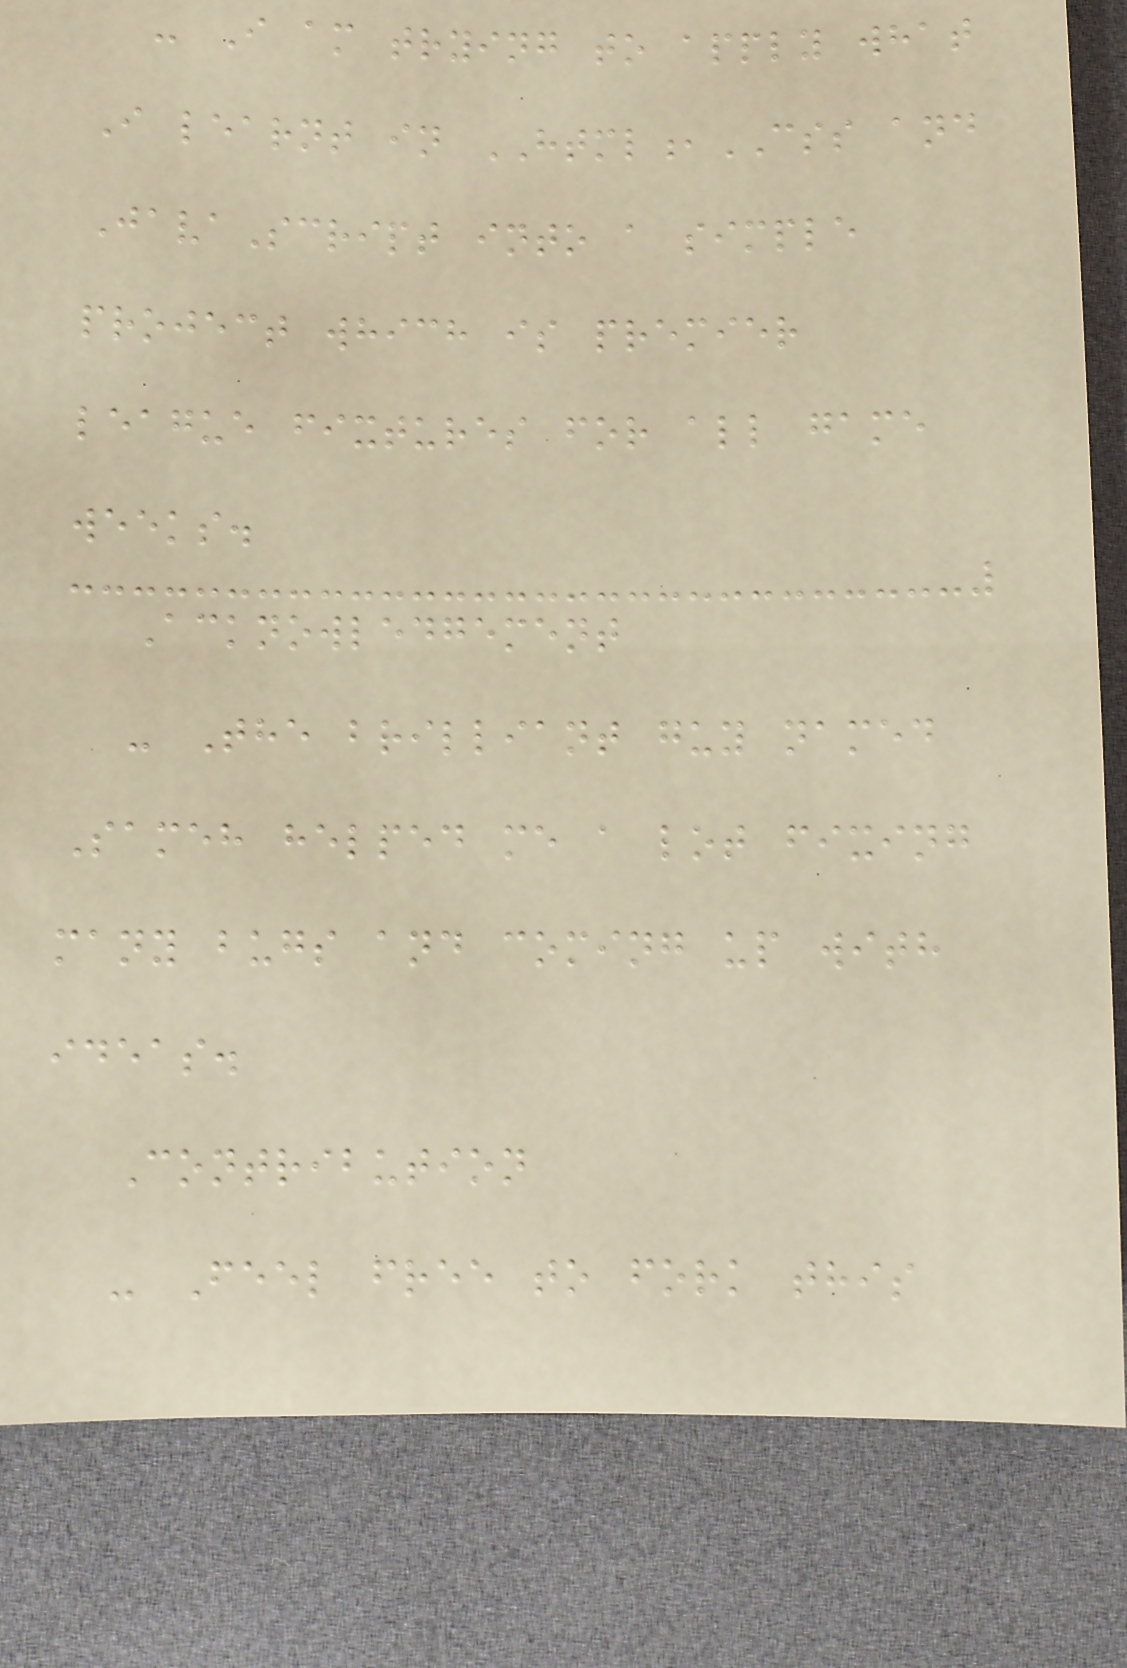- I am trying to apply what
I learnt in HTML,CSS and
JavaScript into a simple
project which is premier
league fixtures for all game
weeks.
Acknowledgement
- The brilliant guy named
Sameh helped me a lot fixing
many bugs and coming up with
ideas.
Contribution
- Feel free to fork this
